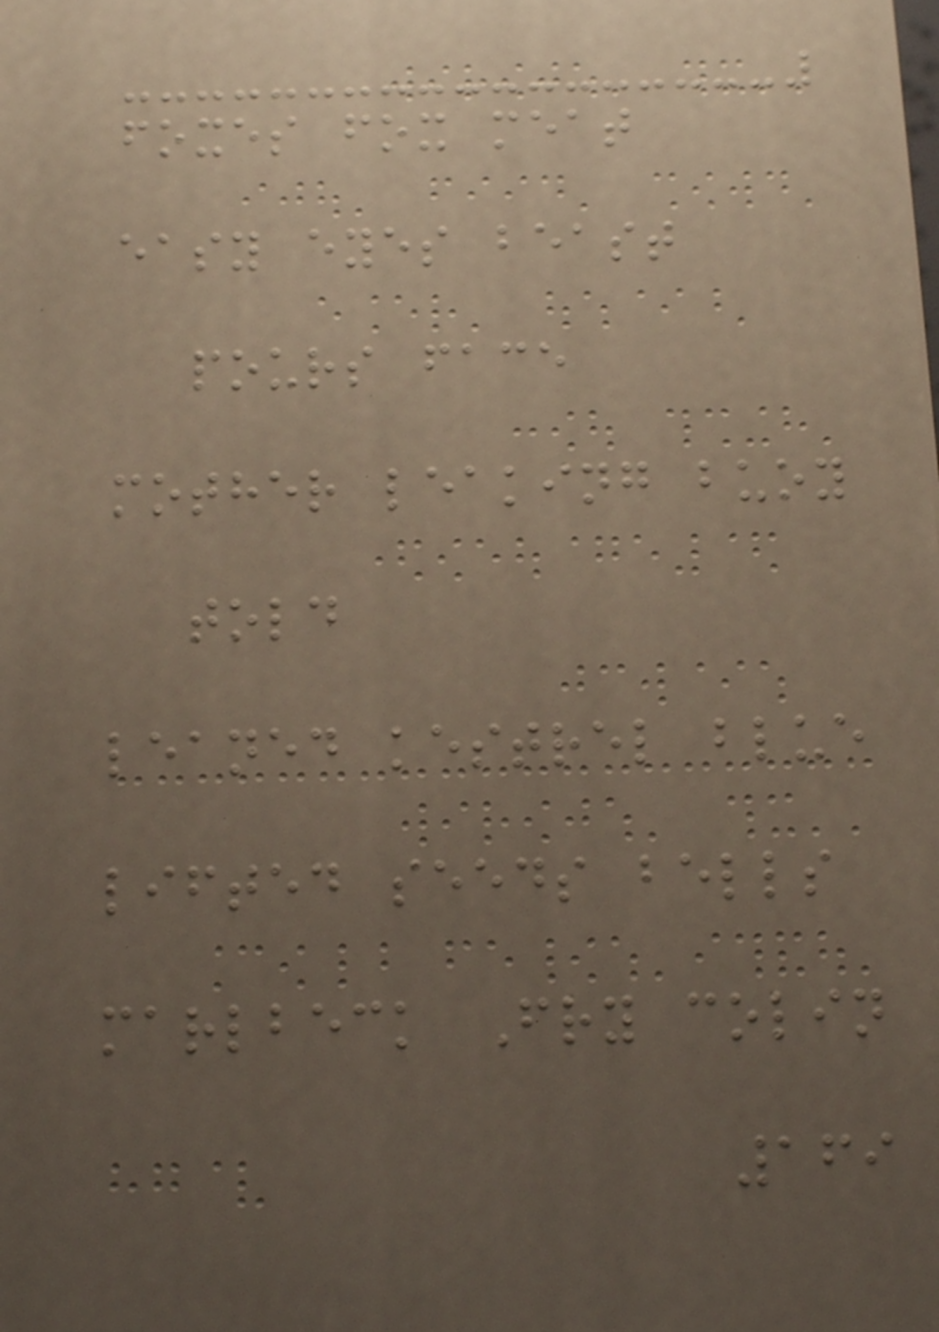foxes fox meat
easy eyes beast
pours face
mother leaking buoy
told
leaned kestrel blue
lifted seeds bells
marlbeck Fry colin
169
